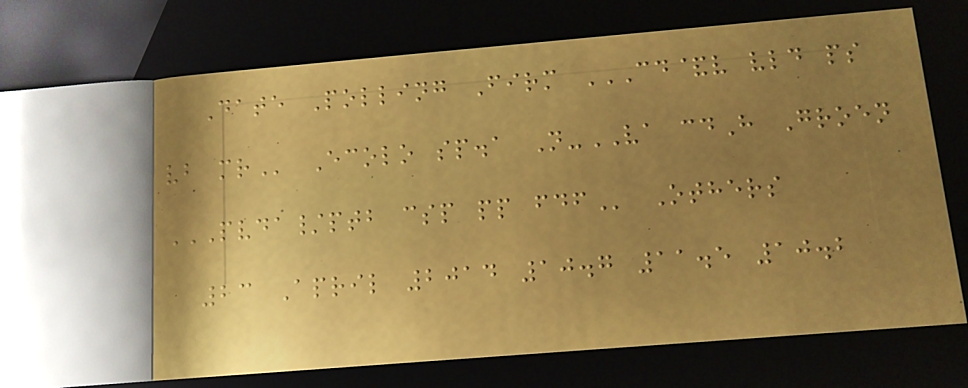Date Polling Firm CD&V VLD PS
VB MR Ecolo sp.a N-VA cdH Groen
PVDA/PTB CSP PP FDF Others
23 April 2014 10.7 11.5 10.2
